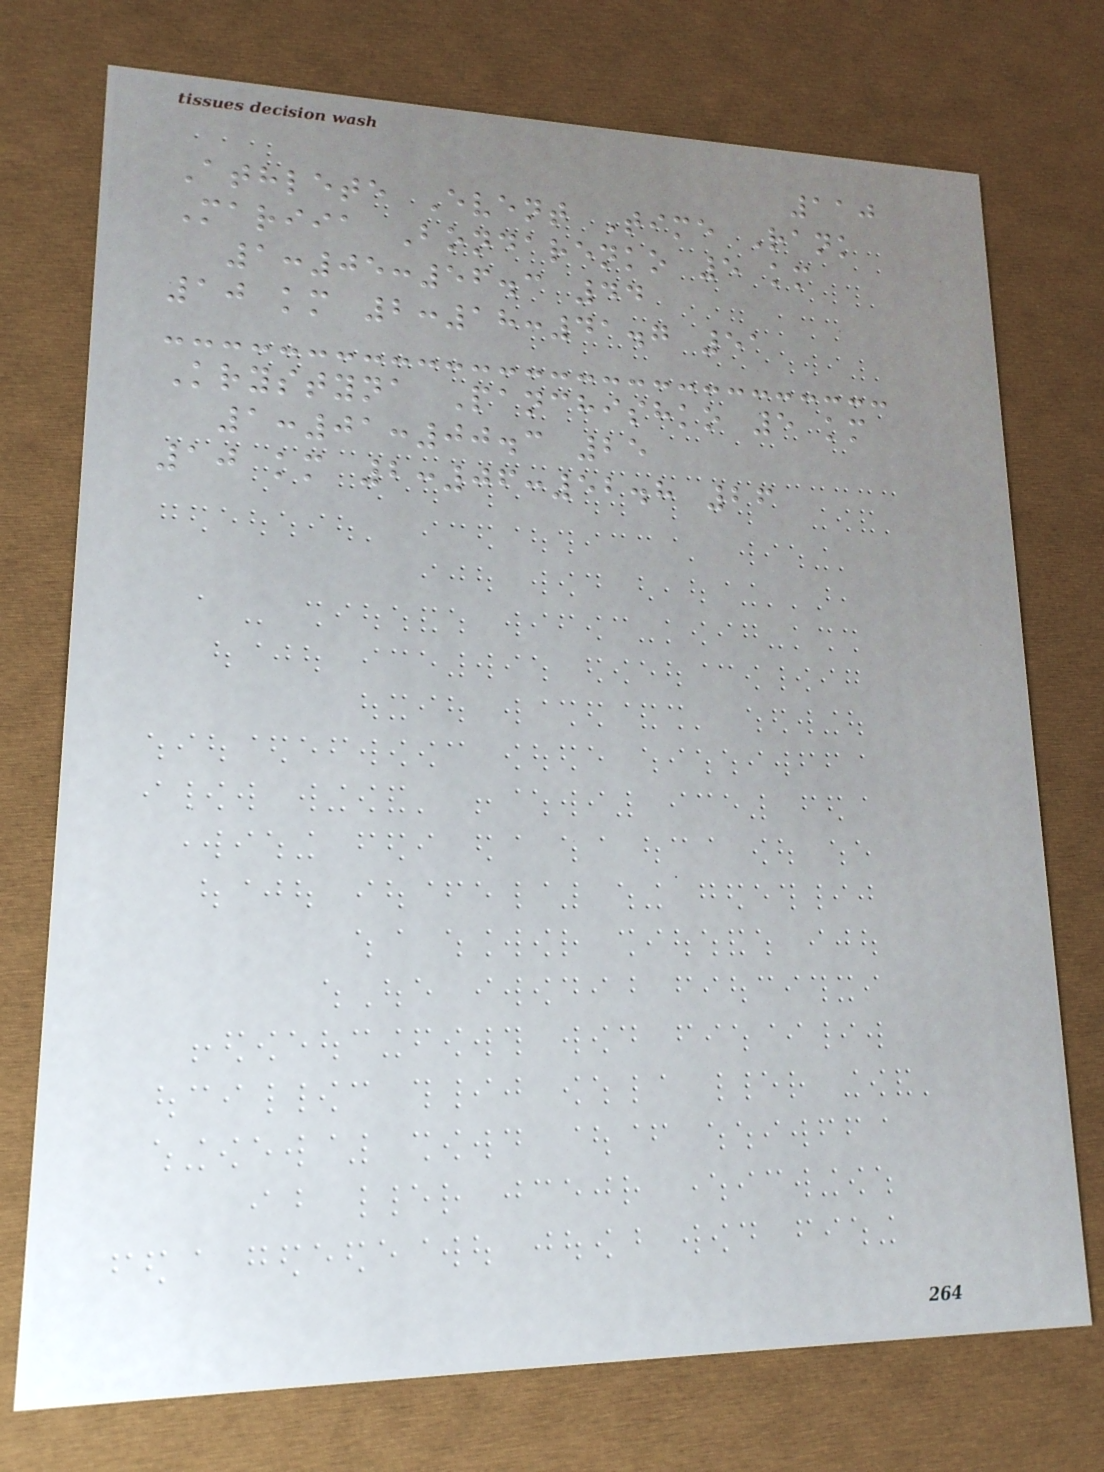110
Athlete Event Time Rank
Mariia Bondarenko 5 km
1:05:56.3 44
10 km 2:18:41.7 51
Krystyna Panchishko 5 km
1:01:00.3 25
10 km 2:06:52.8 26
